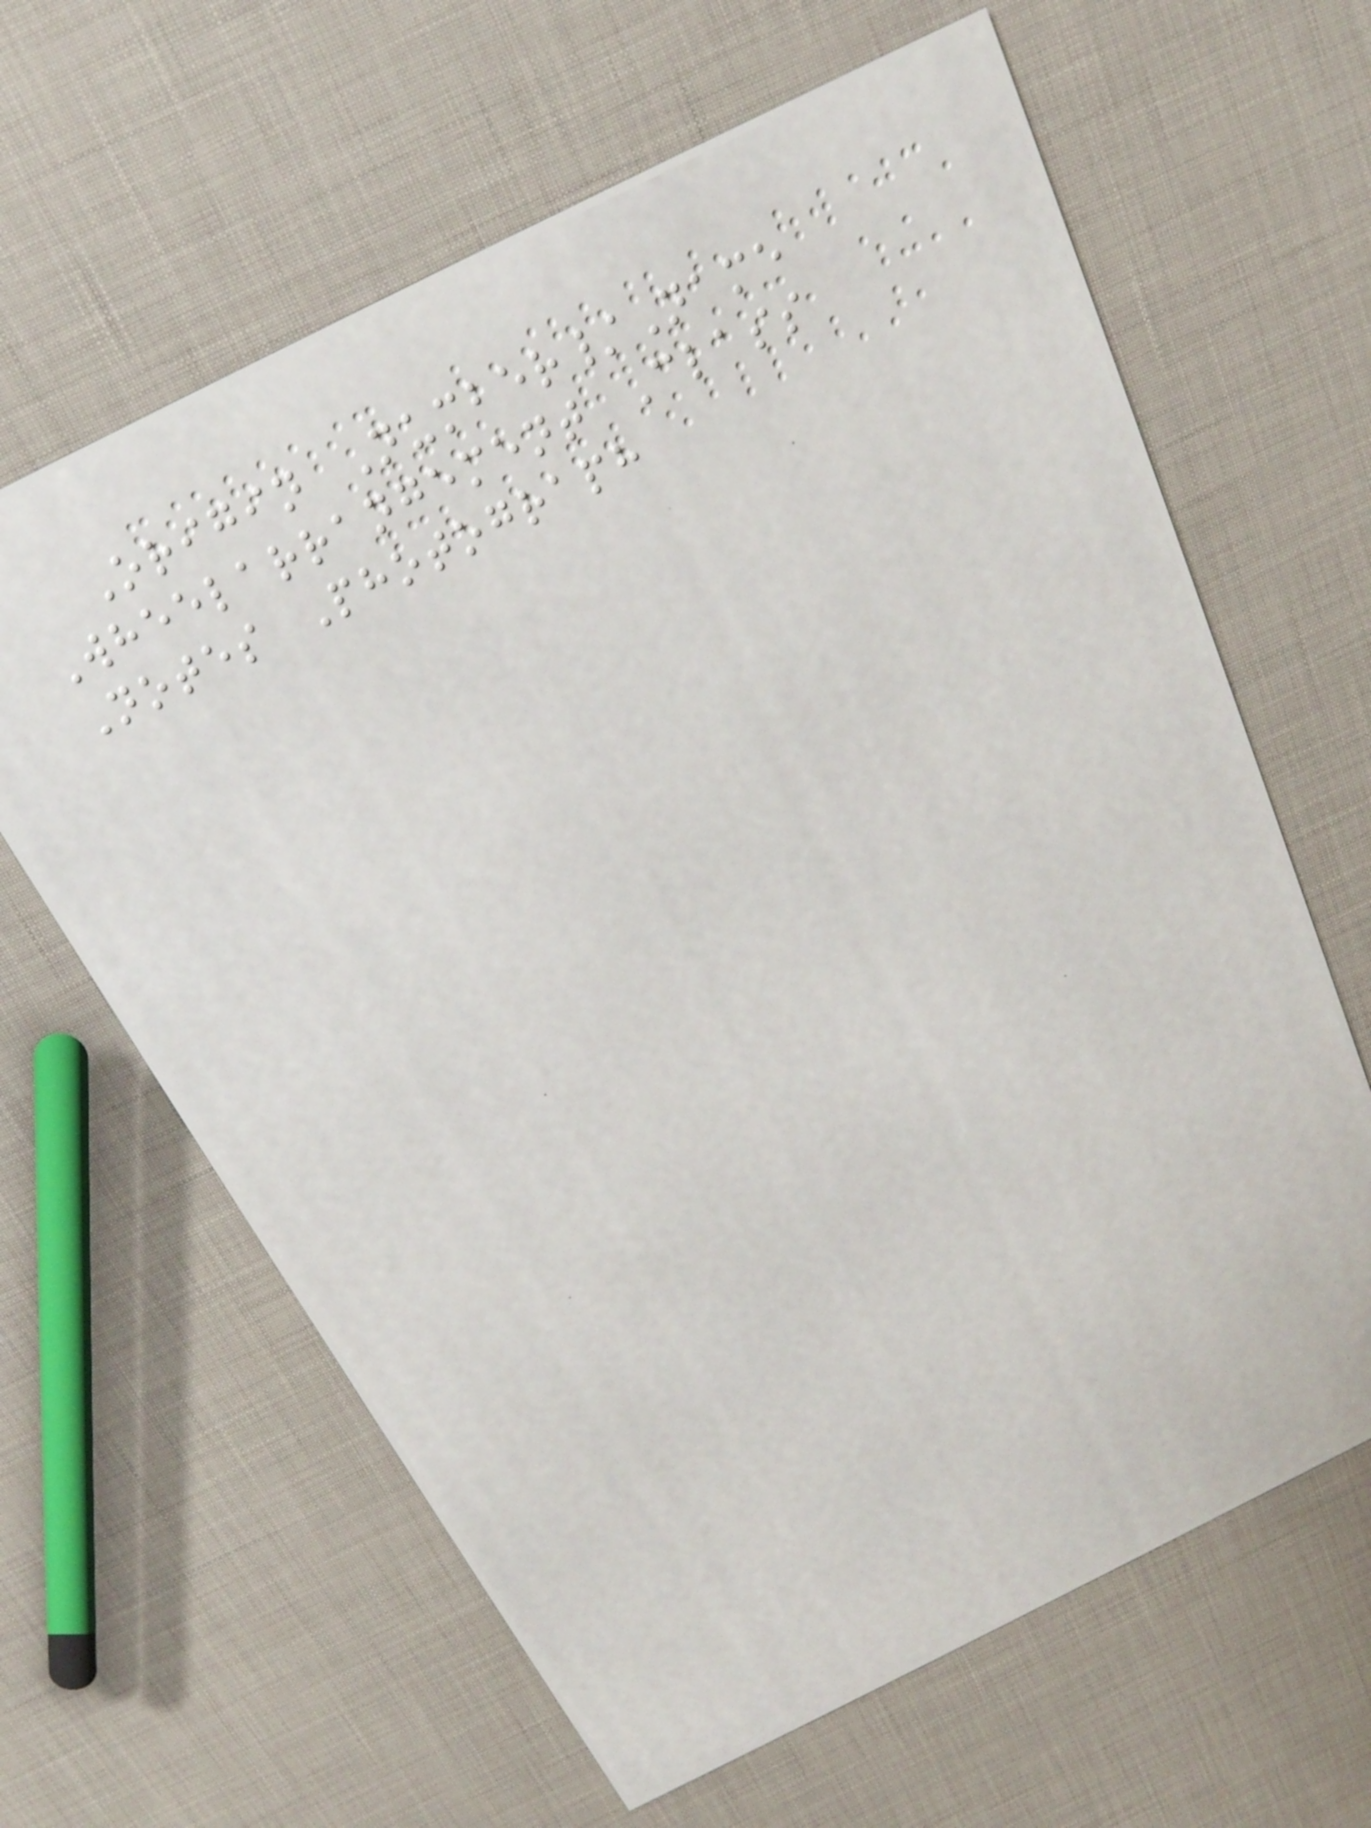Origin Number/Name
Wheelarrangement Class
Notes Photograph
